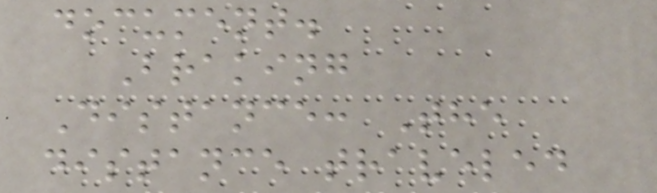document.
Braking
Distance: The
distance traveled
